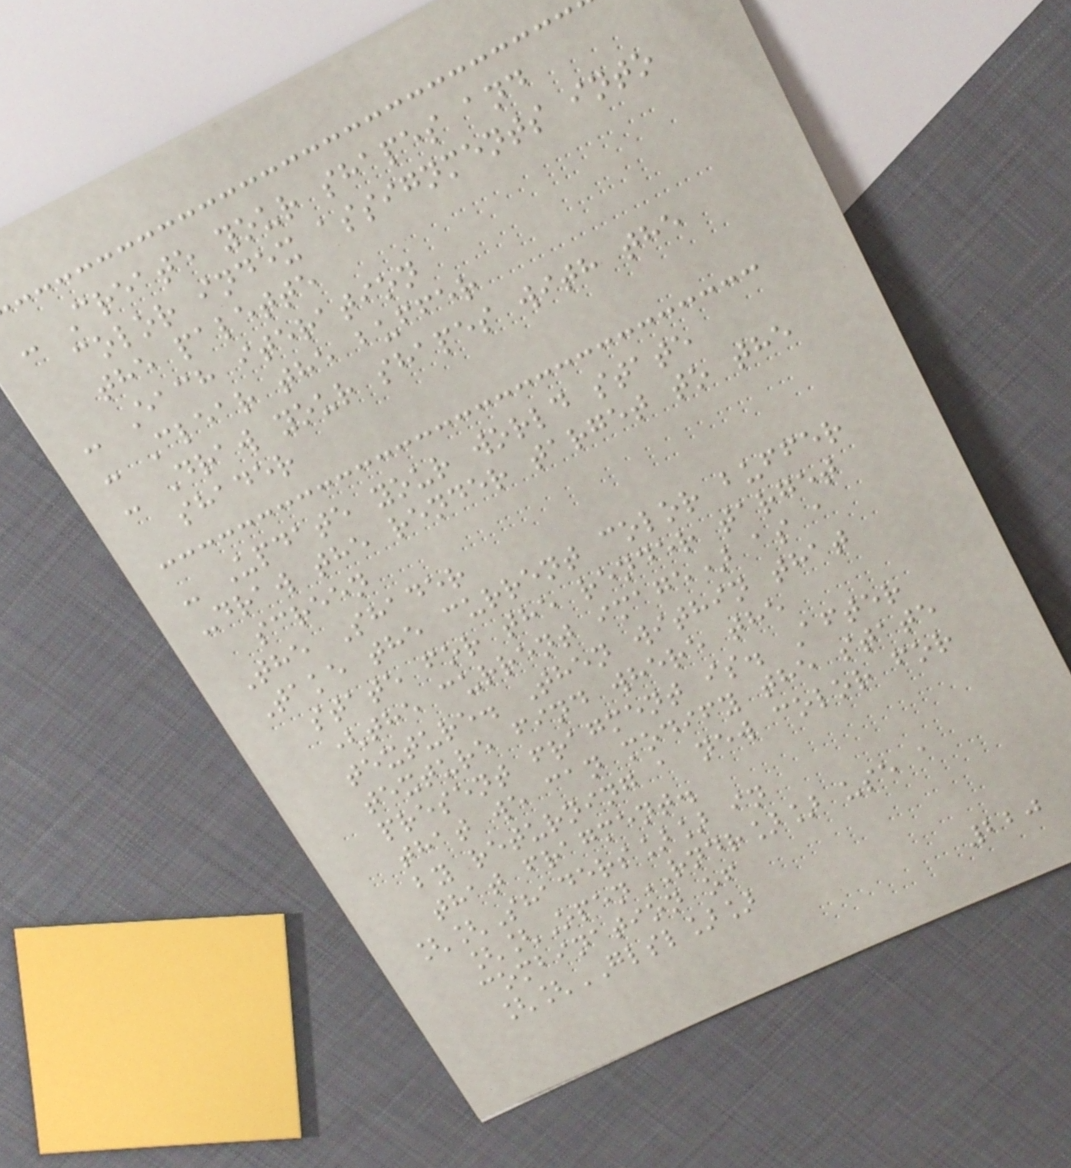- Create your shapes and
color index assignments into
the palette
- Each iteration
- Clear the buffer
- Draw your shapes with the
shader
- Update your world state
-draw the render target to the
screen
The Shader
Take the current color buffer
state for the render target
(the current image) as a
texture. Then within that
texture find where the
present fragment is. After
that we can modify the state
by returning a new color for
that fragment.
[[Shaders]] in
[[OpenRNDR]] use a
combination of
[[GLSL]]
220
